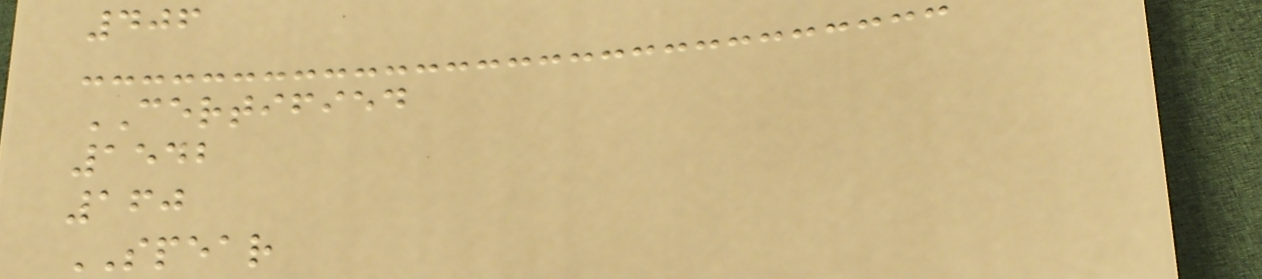406
CERTIFIED
1542
160
SPEAR
